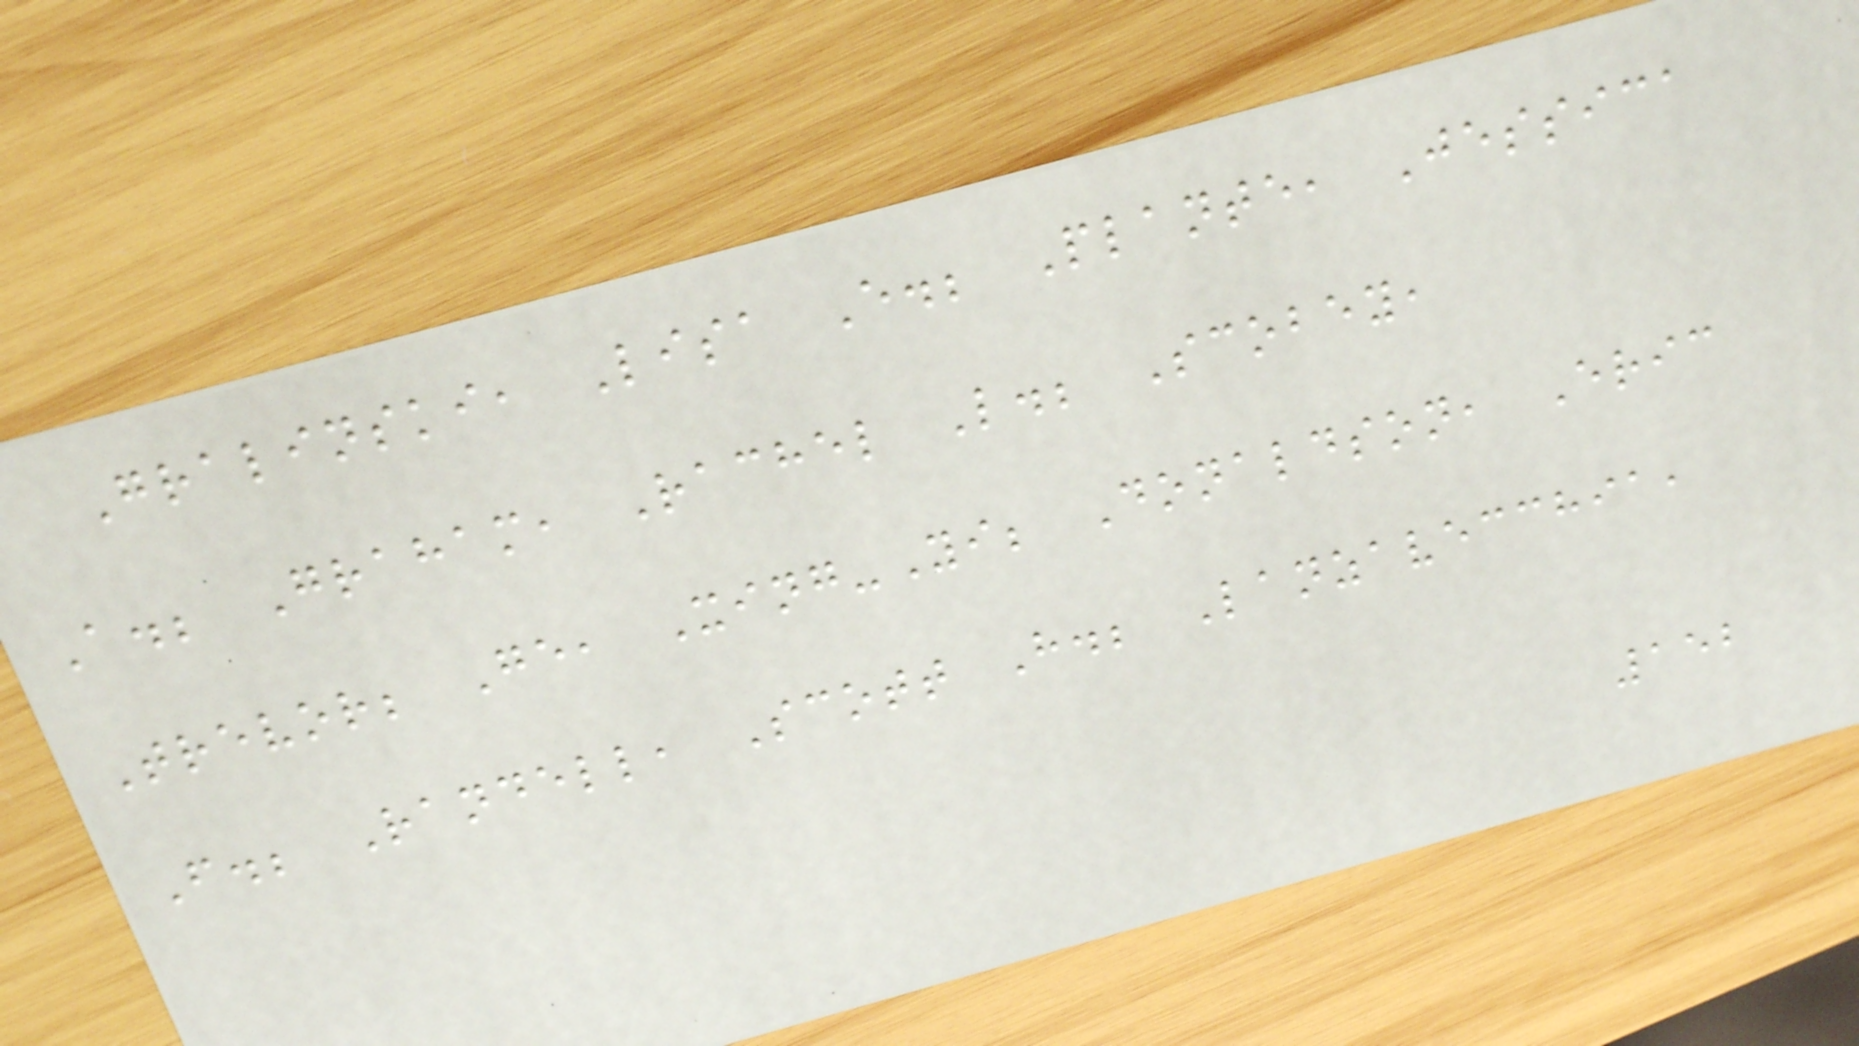Gralinski, Lisa E.; Plante, Jessica
A.; Graham, Rachel L.; Scobey,
Trevor; Ge, Xing-Yi; Donaldson, Eric
F.; Randell, Scott H.; Lanzavecchia,
152
